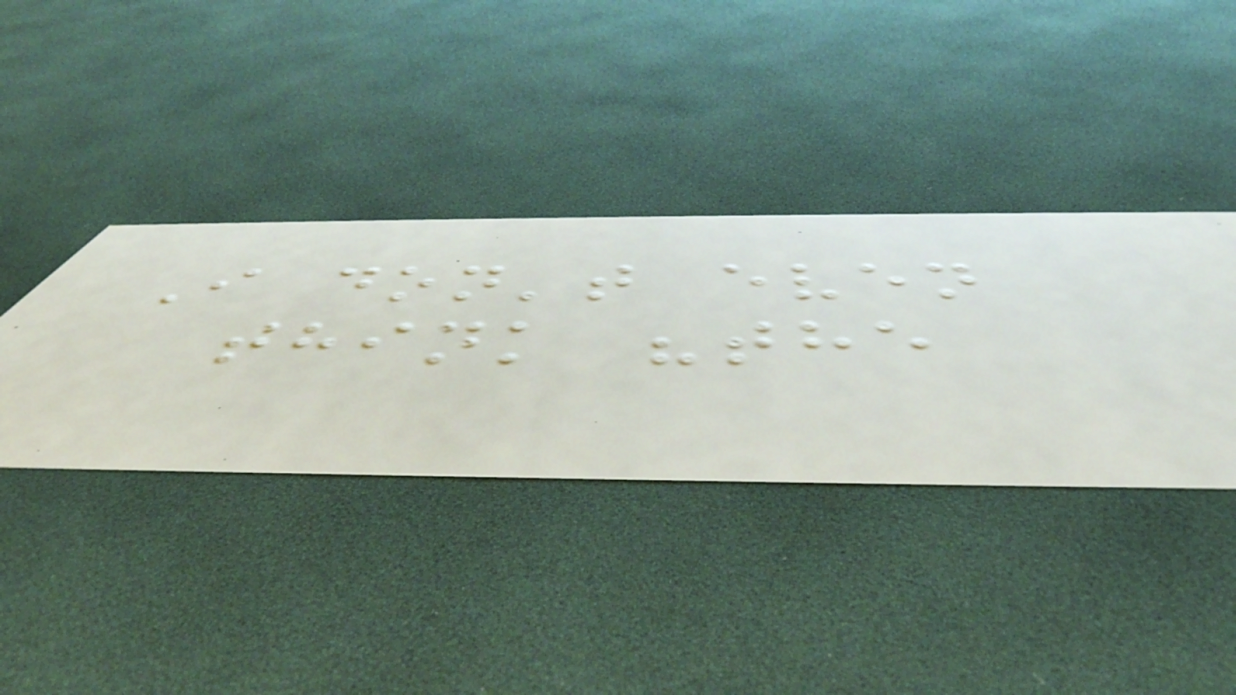I don't even
think "the
